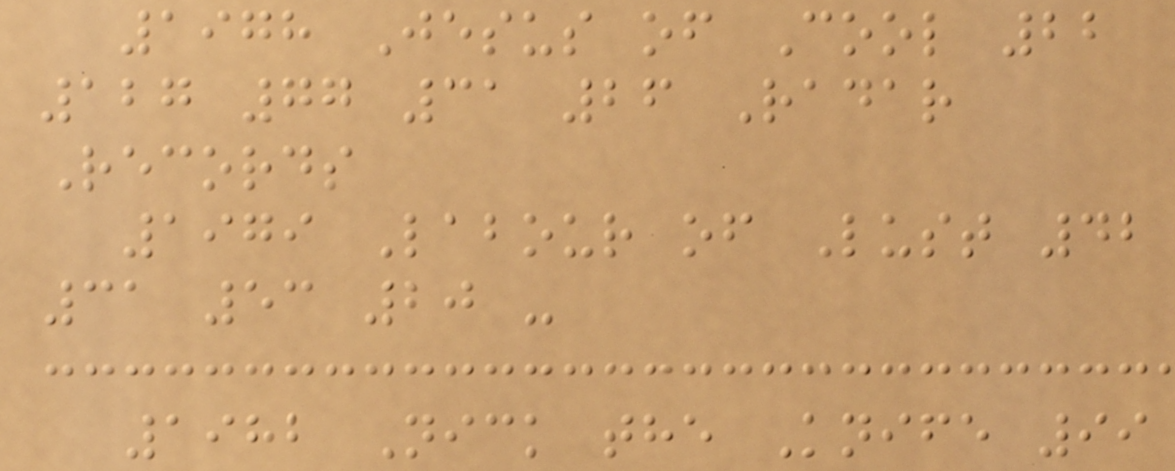1978 Jesus of Cool 22
127 77 31 26 Radar
Records
1979 Labour of Lust 42
31 53 20 -
1982 Nick the Knife 99
